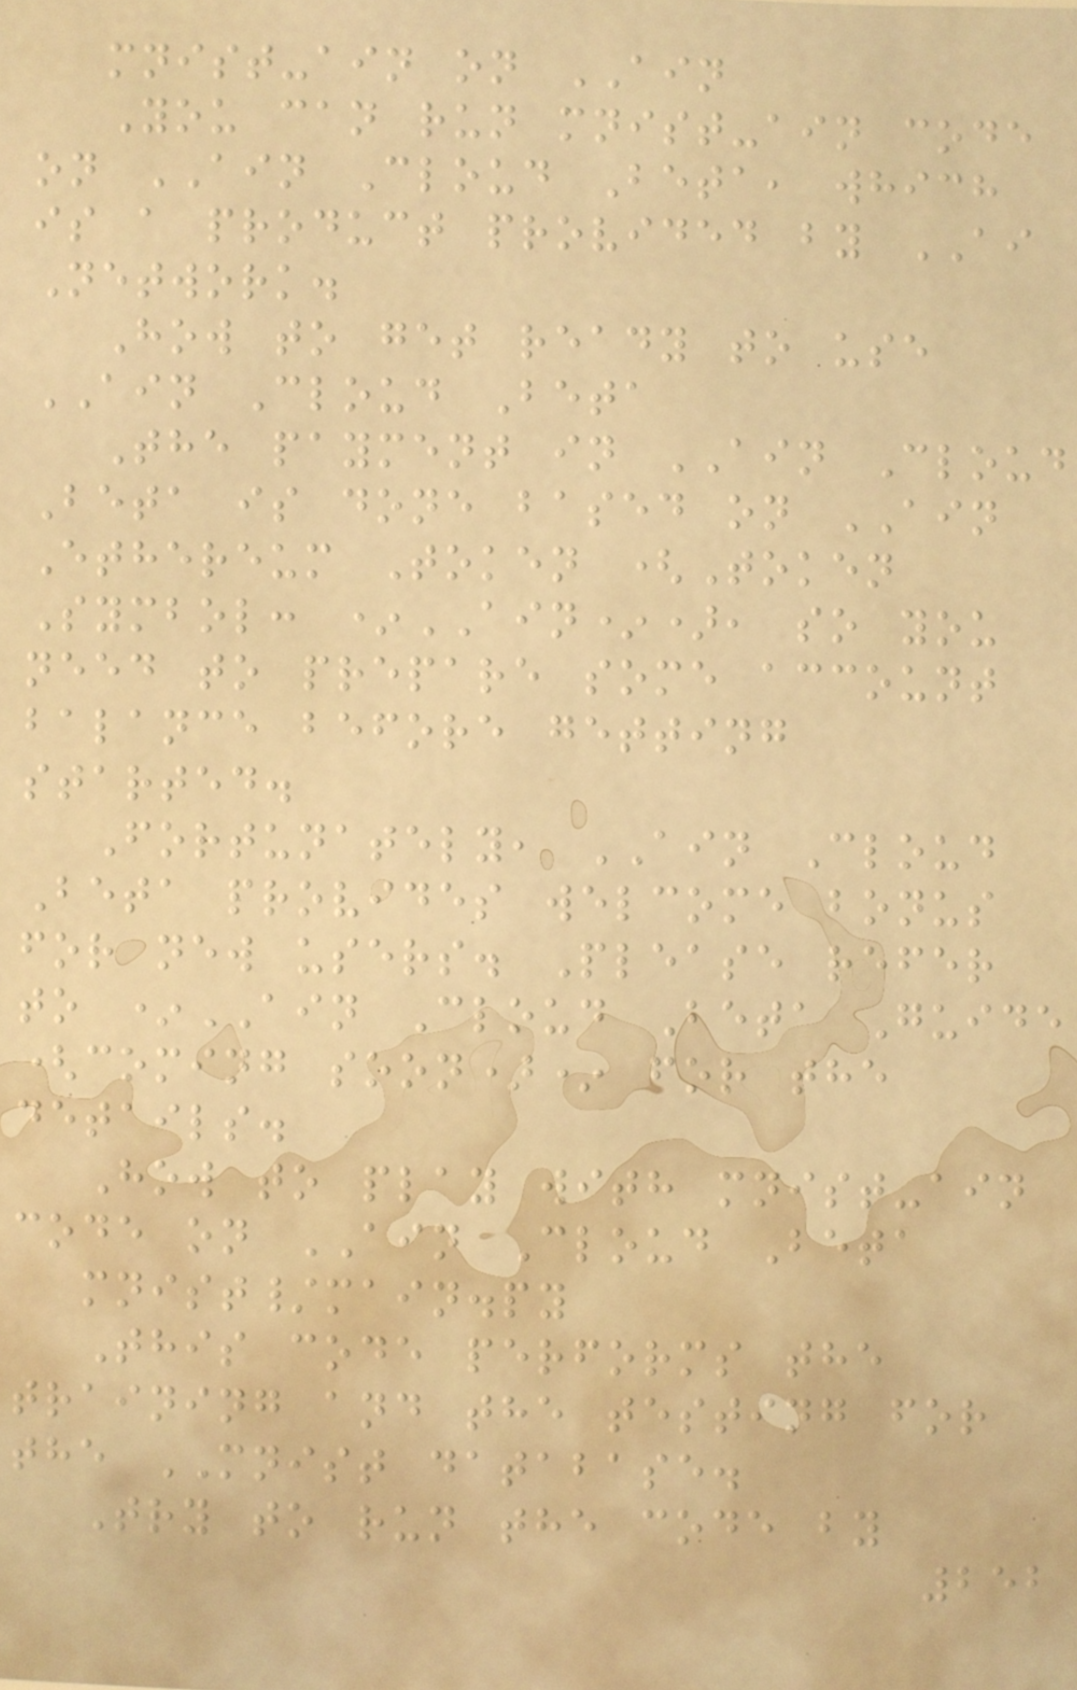mnist-ain on AIN
You can run mnist-ain code
on AIN Cloud Beta, which
is a product provided by AI
Network.
How to get ready to use
AIN Cloud Beta
The payment in AIN Cloud
Beta is done based on AIN
Ethereum Token (Token
Symbol: *AIN*), so you
need to prepare some account
balance before getting
started.
Fortunately, AIN Cloud
Beta provides welcome bonus
for new users. Please refer
to *AIN Cloud Beta Guide
(coming soon)* for the
details.
How to play with mnist-ain
code on AIN Cloud Beta
mnist/main.py
This code performs the
training and the testing for
the MNIST database.
Try to run the code by
252
